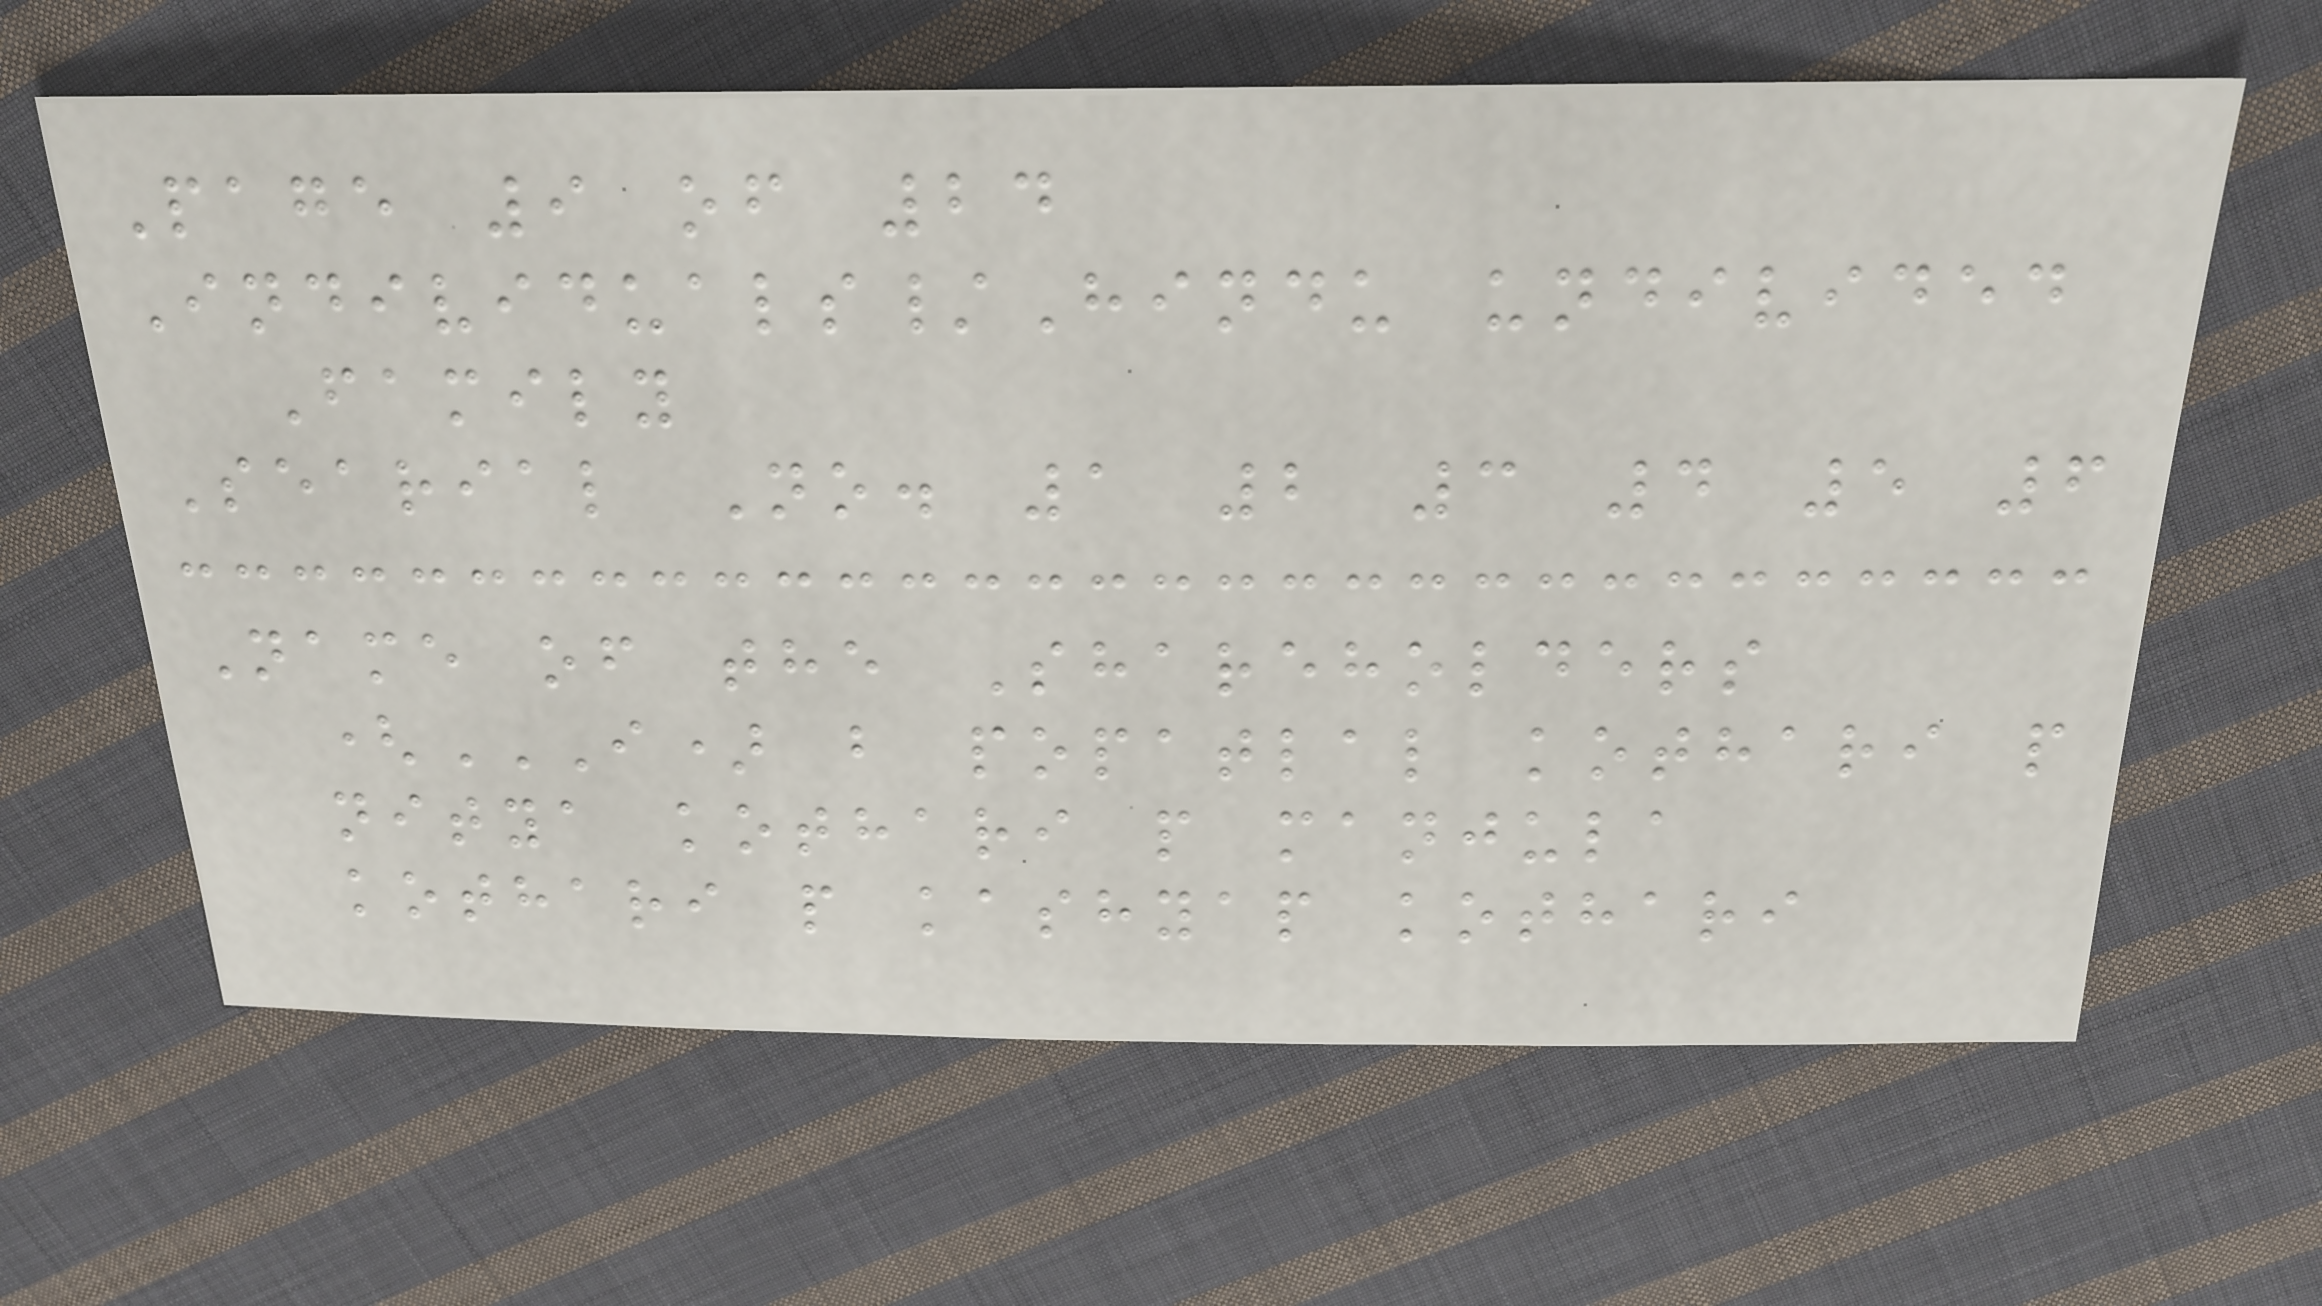Page 9 of 24
Individuals/Hindu undivided
Family
Searial No. 1 2 3 4 5 6
Name of the Shareholders
(I) B POPATLAL KOTHARI P
NITYA KOTHARI P MANJULA
KOTHARI P KASHYAP KOTHARI
